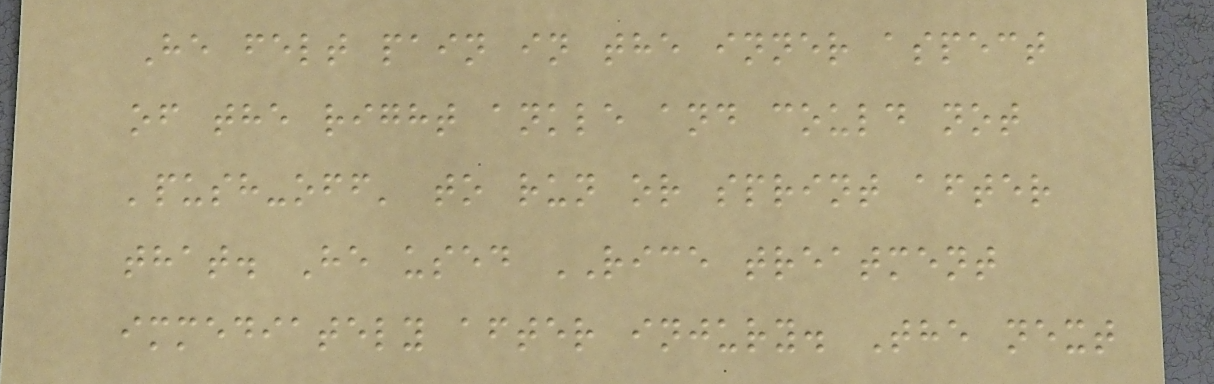He felt pain in the inner aspect
of the right ankle and could not
'push-off' to run or sprint after
that. He used RICE treatment
immediately after injury. The next
